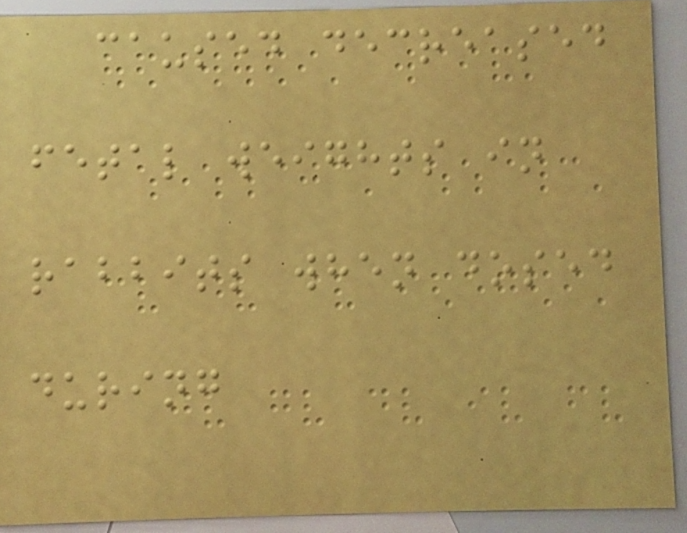caused decreased
fetal weights in
rabbits when dosed
during
